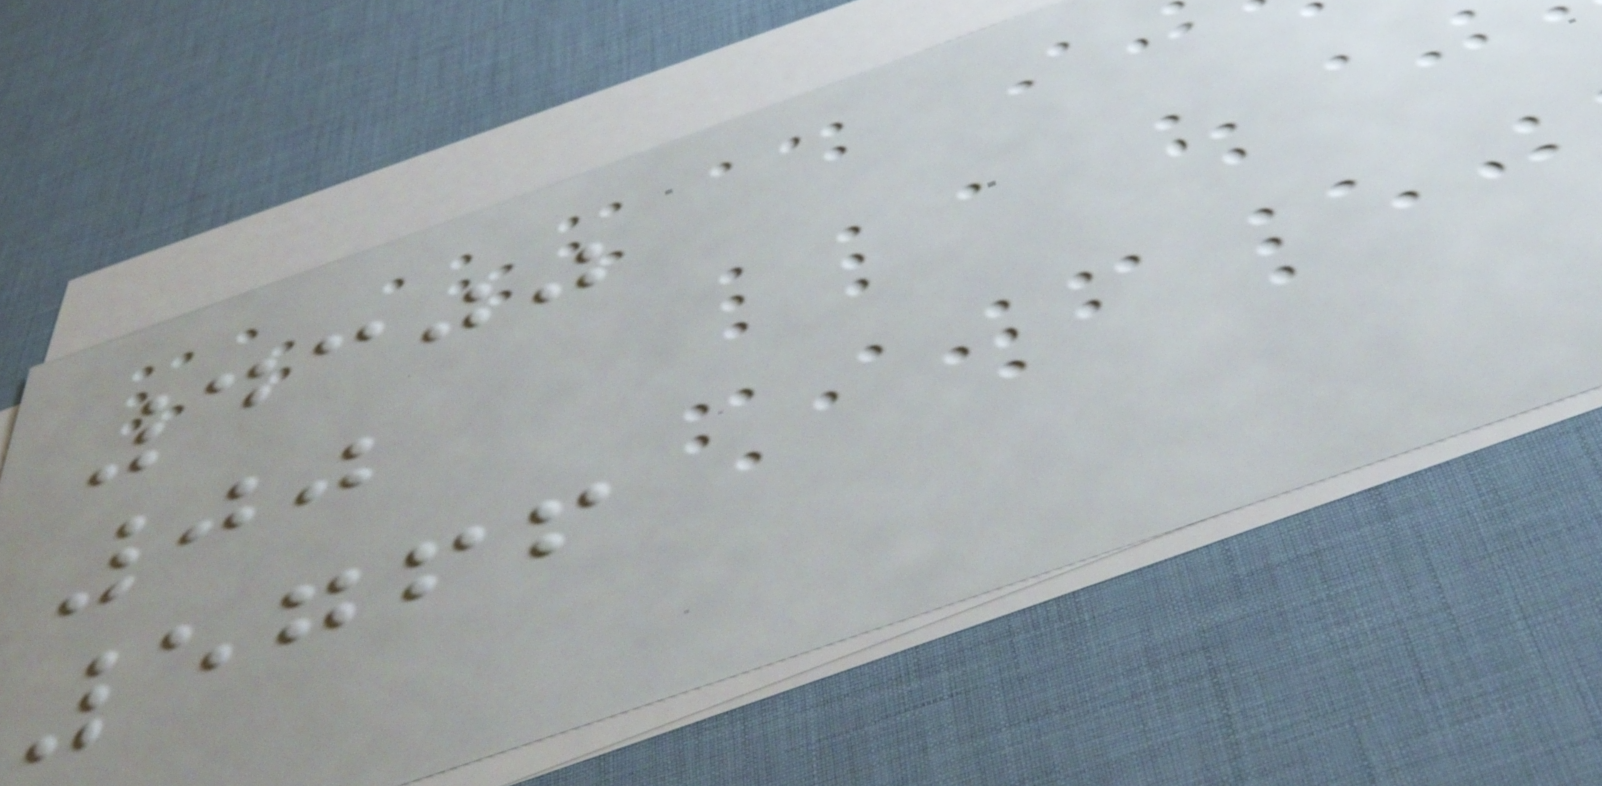4300
00
5766
